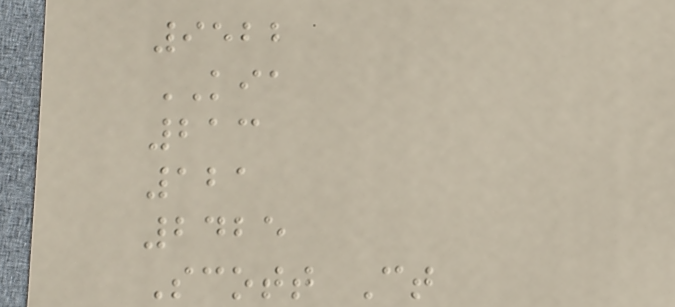9522
KIA
213
121
2425
Scott Ct
